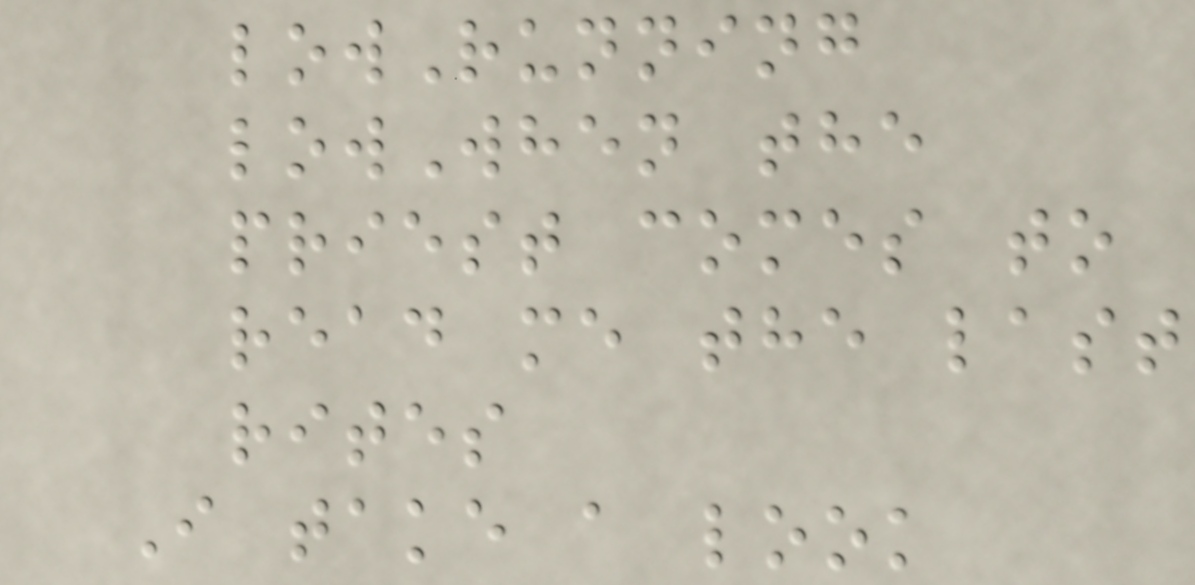lowRunning
lowWhen the
priest comes to
read me the last
rites
I take a look
